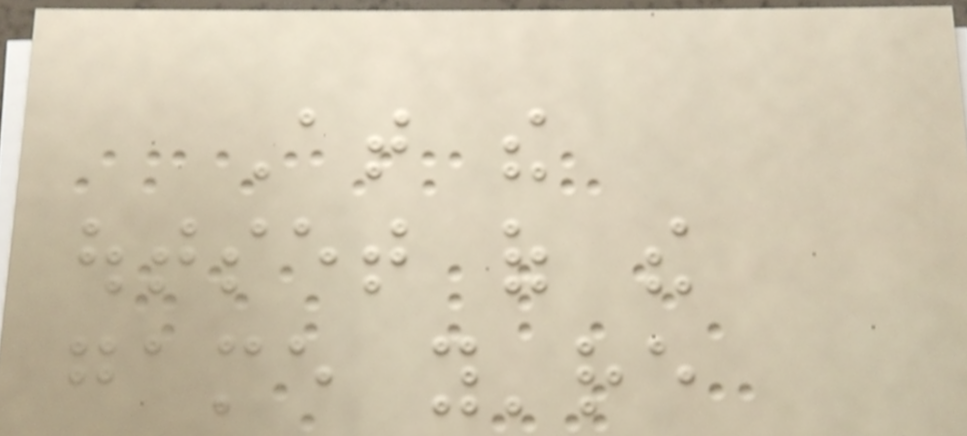At the
outset of the
game you're
